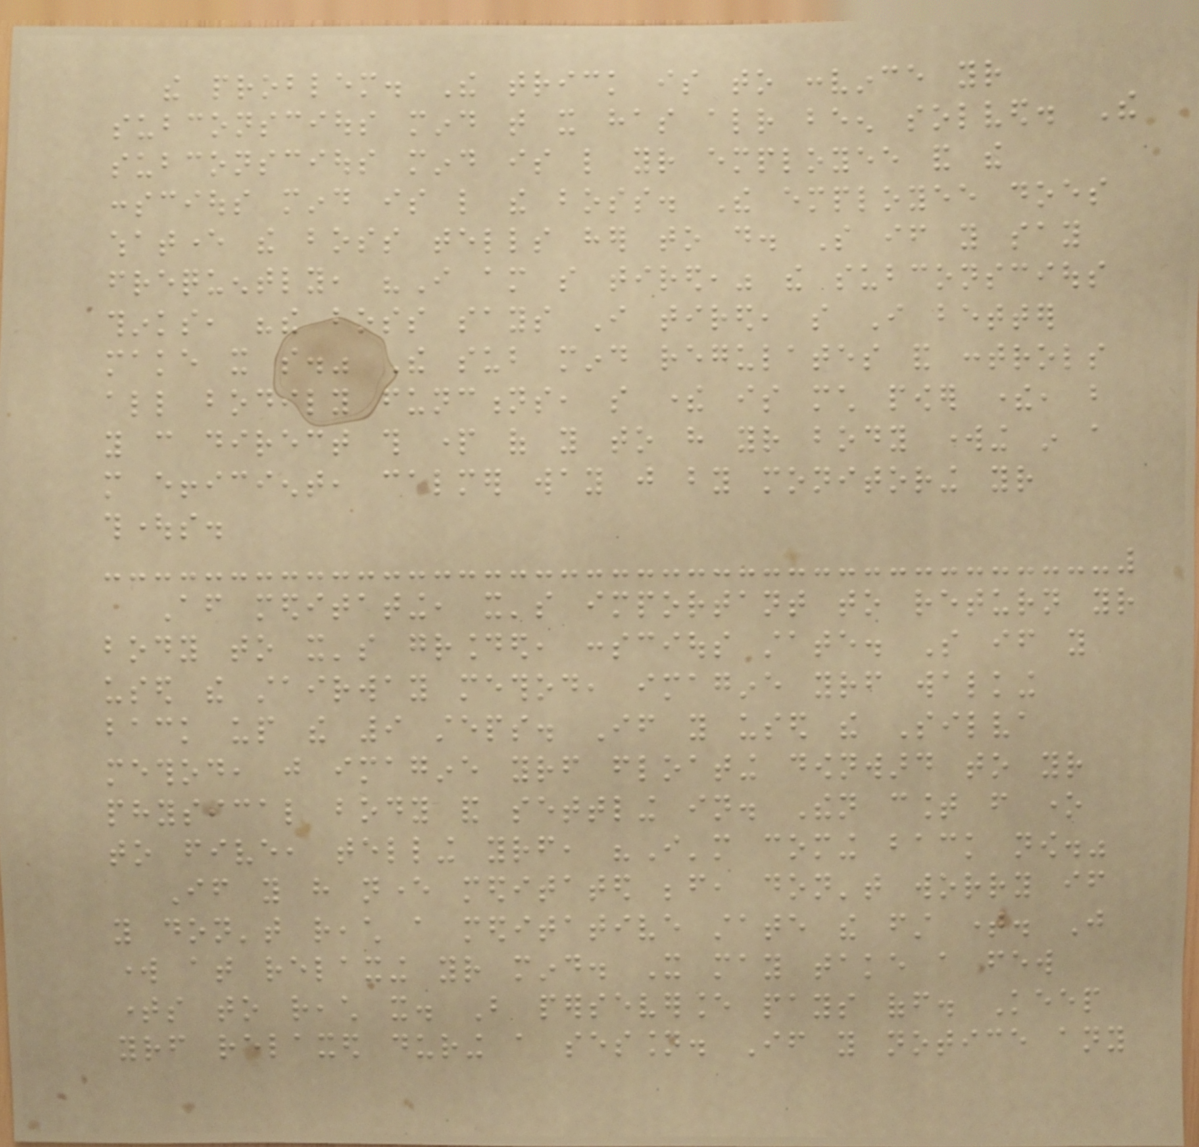the problem. The trick is to convince your
subconscious mind that it has already been solved. The
subconscious mind is like your employee and the
conscious mind is like the boss. The employee does
whatever the boss tells her to do. So if you say
frequently, "I am so tired," the subconscious
thinks, "the boss says I tired, so I better
make it so." The sub mind regulates and controls
all bodily functions, so there is much power there, but
you can direct this part of you to have your body working in a
more efficient, calmer way just by monitoring your
thoughts.
After meditating, it's important to return your
body to it's grounded, conscious state. So if you
used the stairway method, imagine yourself walking
back up the 9 steps. If you used the Silva
method, just imagine yourself floating downward to your
physical body and settling in. Then count from one
to five, telling yourself, "I'm coming back now."
If you have never meditated before, don't worry if
you don't reach a meditative state the first time. Just
work at relaxing your mind. It may take a few
times to reach it. But perseverance pays off. Keep
yourself relaxed during a session. If you notice any
